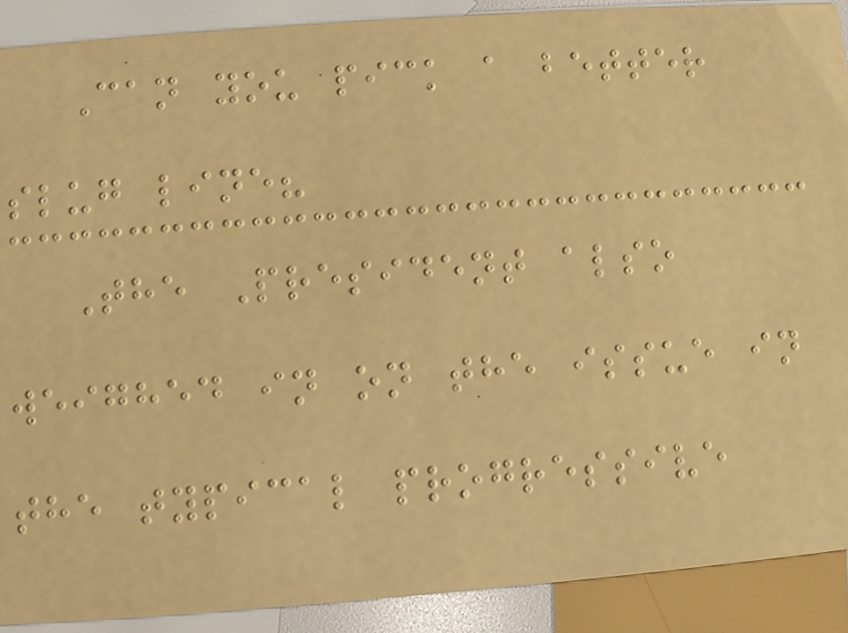Can you pick a better
slug line?
The President also
weighed in on the issue in
the typical progressive
